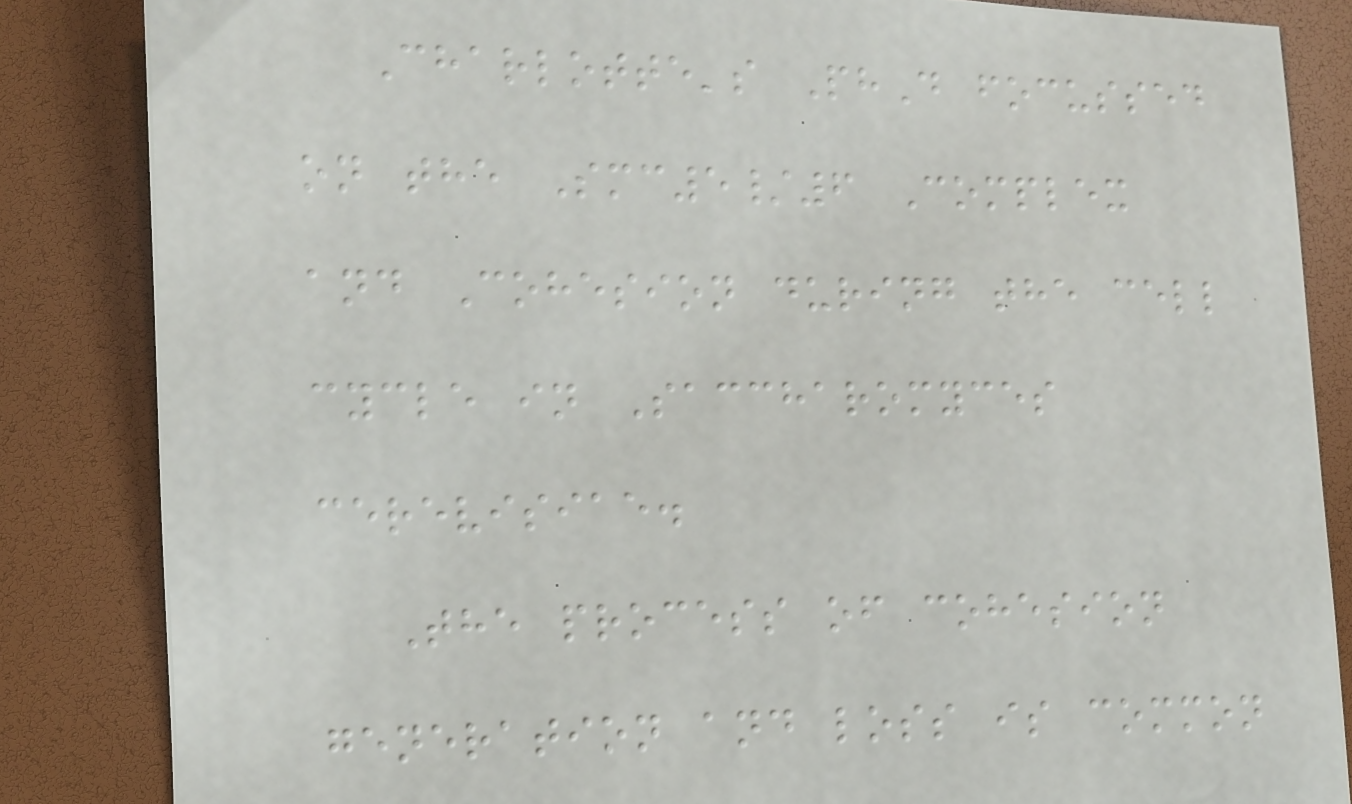Charlotte's PhD focussed
on the Smc5/6 Complex
and Cohesion during the cell
cycle in Saccharomyces
cerevisiae.
The process of cohesion
generation and loss is common
